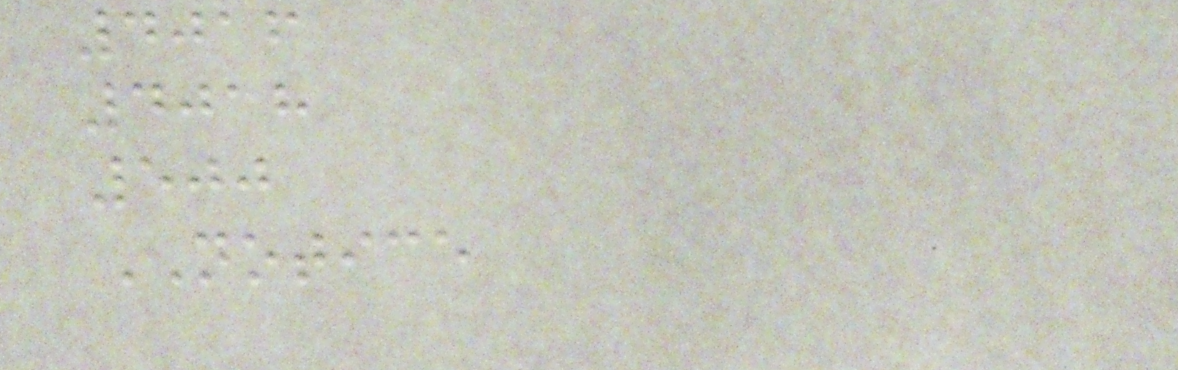4016
4018
500
NOTICE
